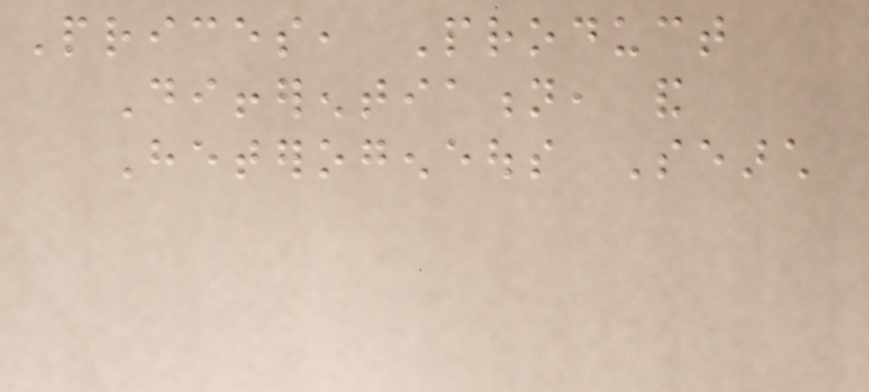Prices, Product
Differentiation, and
Heterogeneous Search
